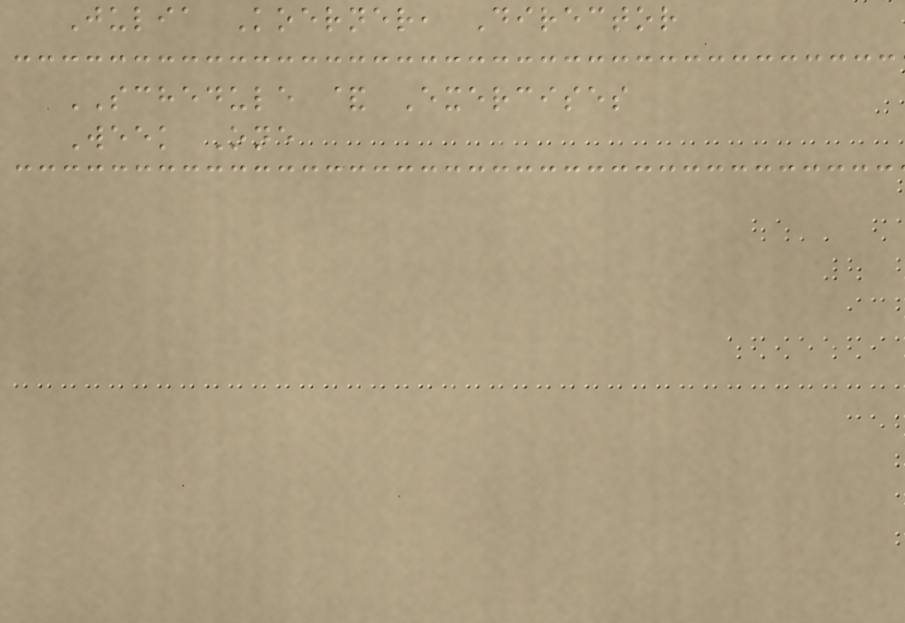Julia Koerner, Director
SCHEDULE & Exercises
Week One
